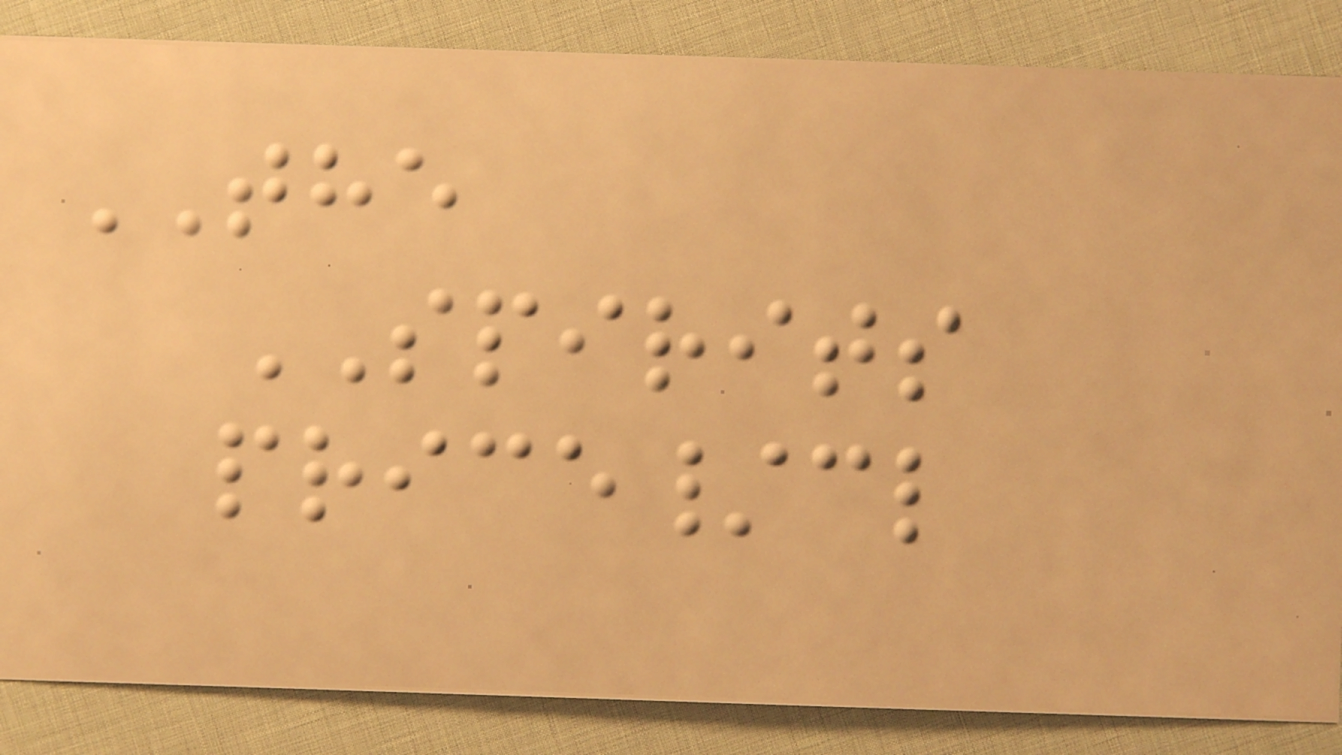THE
SPIRITS
price/cl
